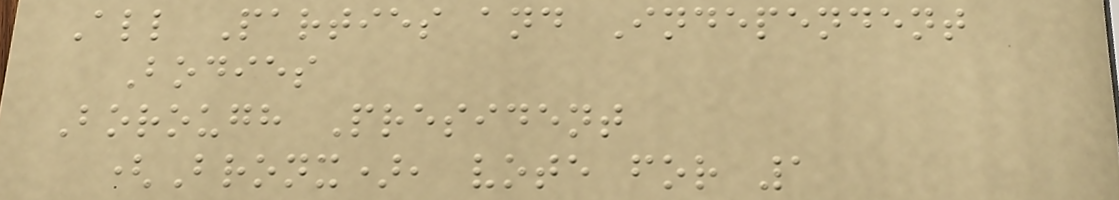All Parties and Independent
Bodies
Borough President
(Bronx), vote for 1
